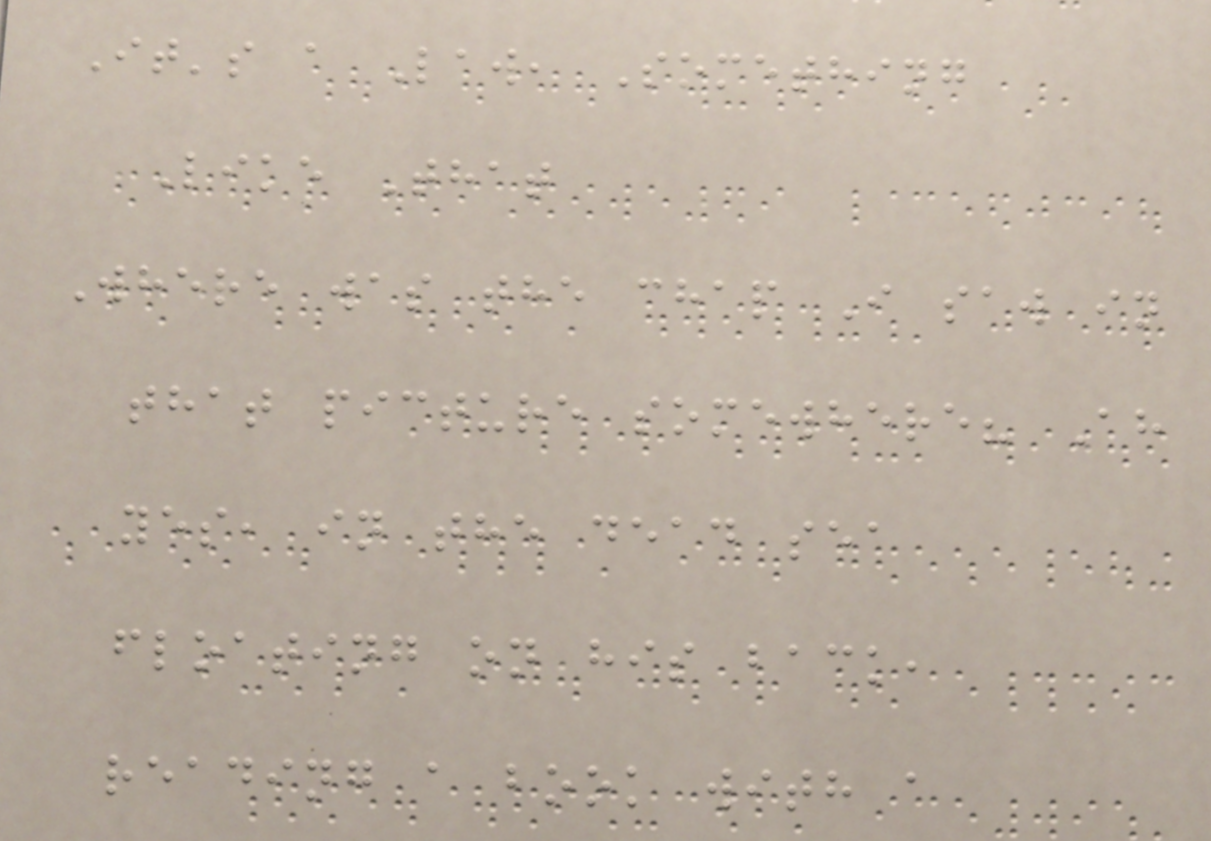It's a Law, Something
Like That
Where was the chap I saw in
that picture somewhere? Ah
yes, in the dead sea
floating on his back,
reading a book with a
